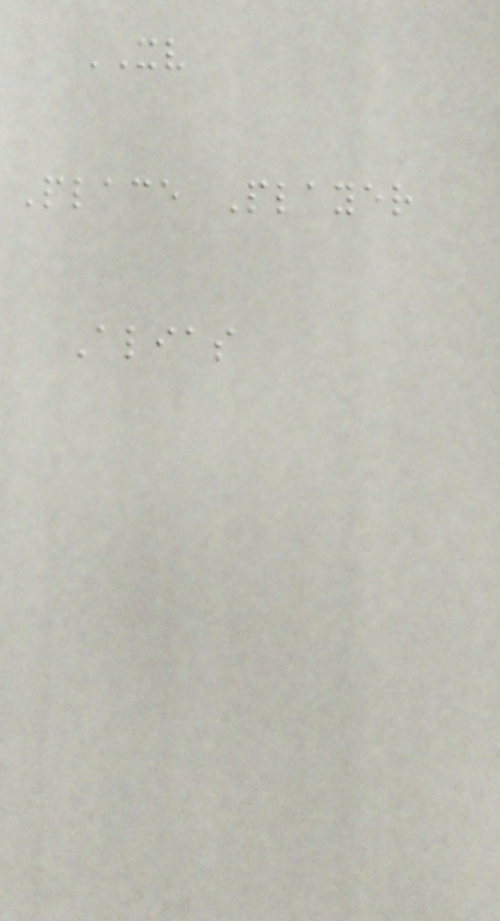XV
Place Player
Alias
